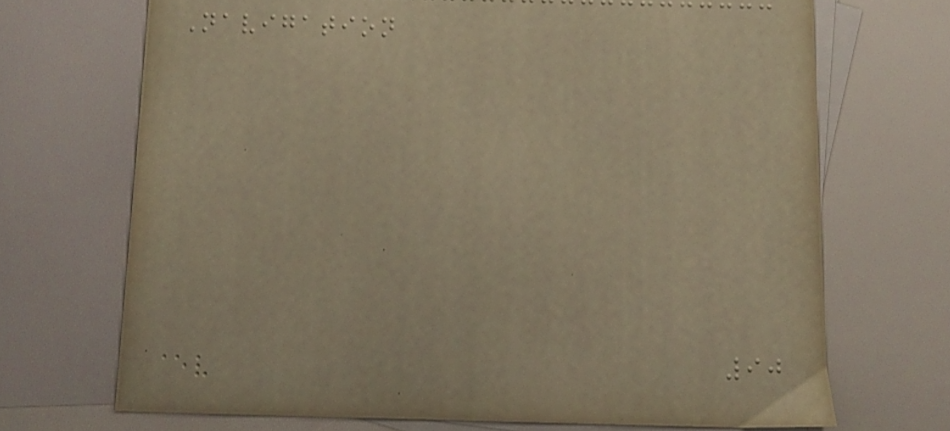Navigation
90
